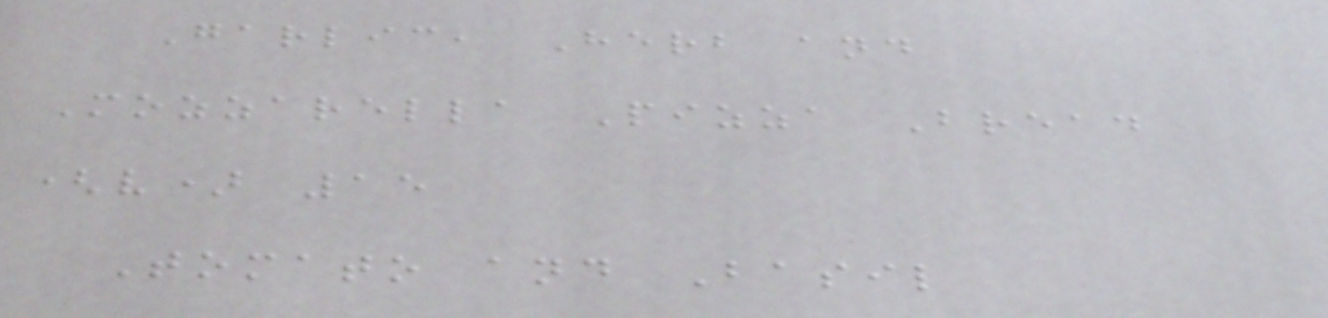Garlic, Herb and
Mozzarella Pizza Bread
(v) 15
Tomato and Basil
